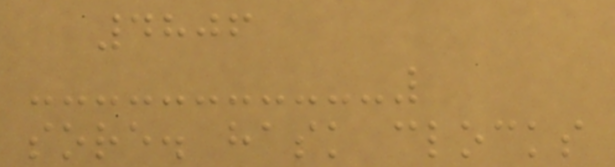4806
sore. hask clocks
